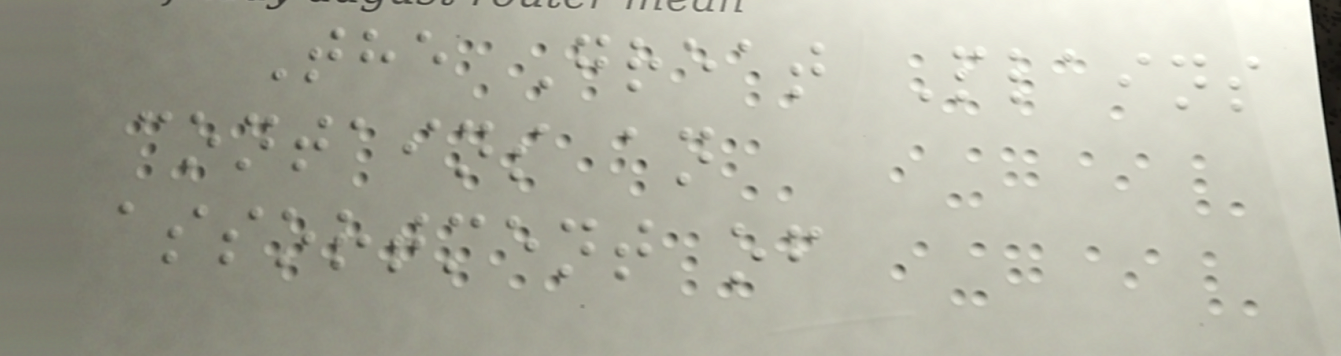The Great Plains
contains an
assortment of
